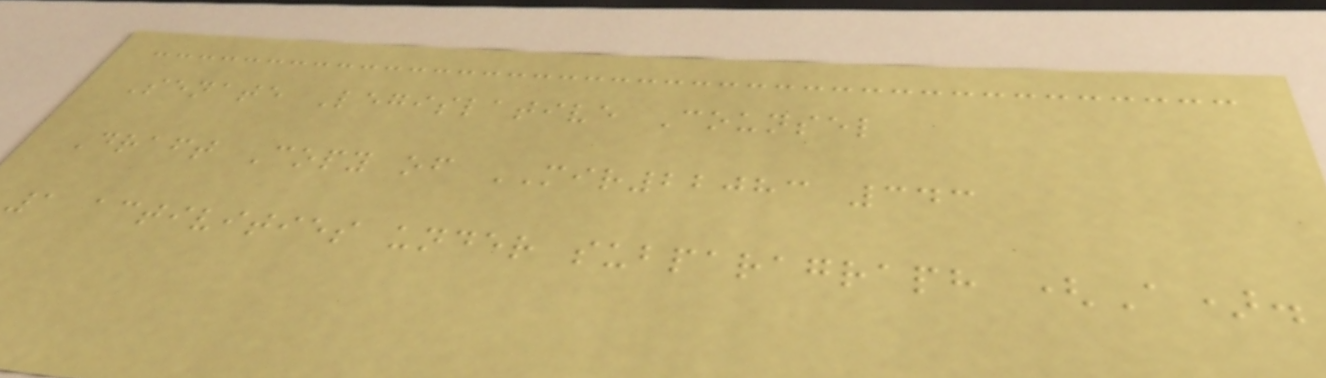Senate Legislative Counsel
Draft Copy of MIR22083 343
1 activities under subparagraph (A).
